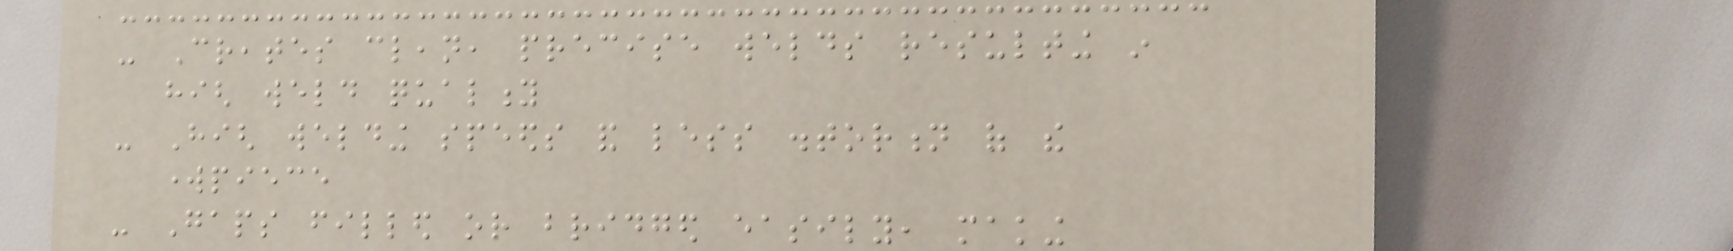- Creates clean, precise welds resulting in
high weld quality
- High welding speeds and less distortion of the
workpiece
- Gaps filled or bridged easily, making
